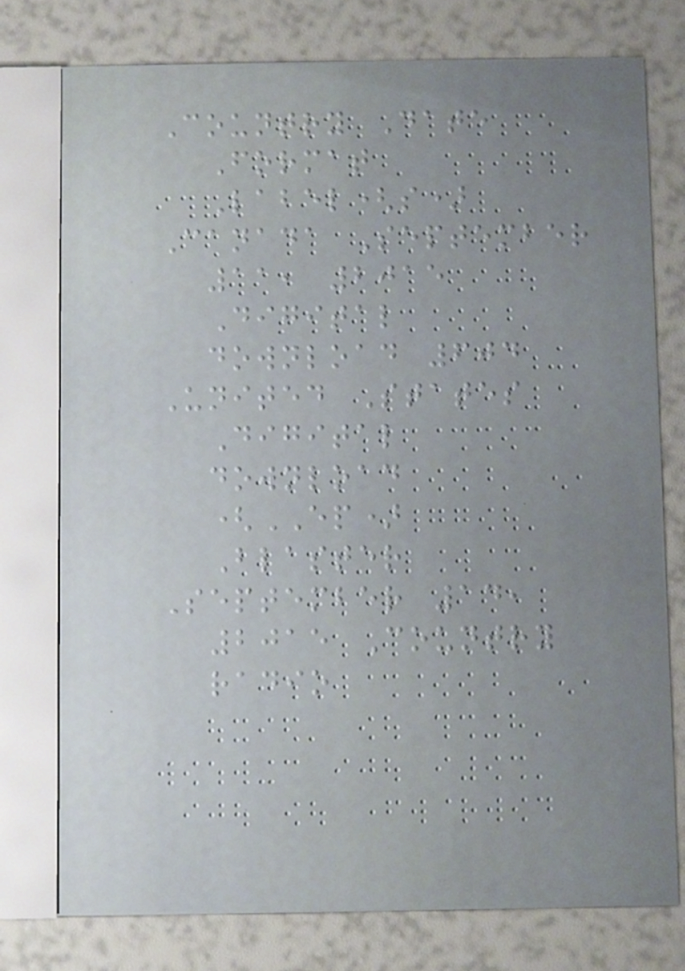Country Date
Format
Label(s)
Canada September
11, 2015
Digital
download 604
United States
Digital
download
(EP)
Blaster
September 14,
2015 Country
radio
